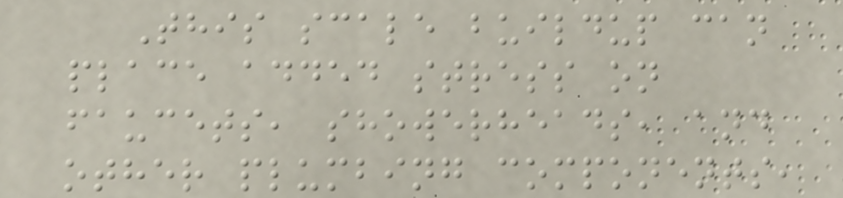This scale buildup can
place added stress on
faucets, showerheads, and
other plumbing components,
